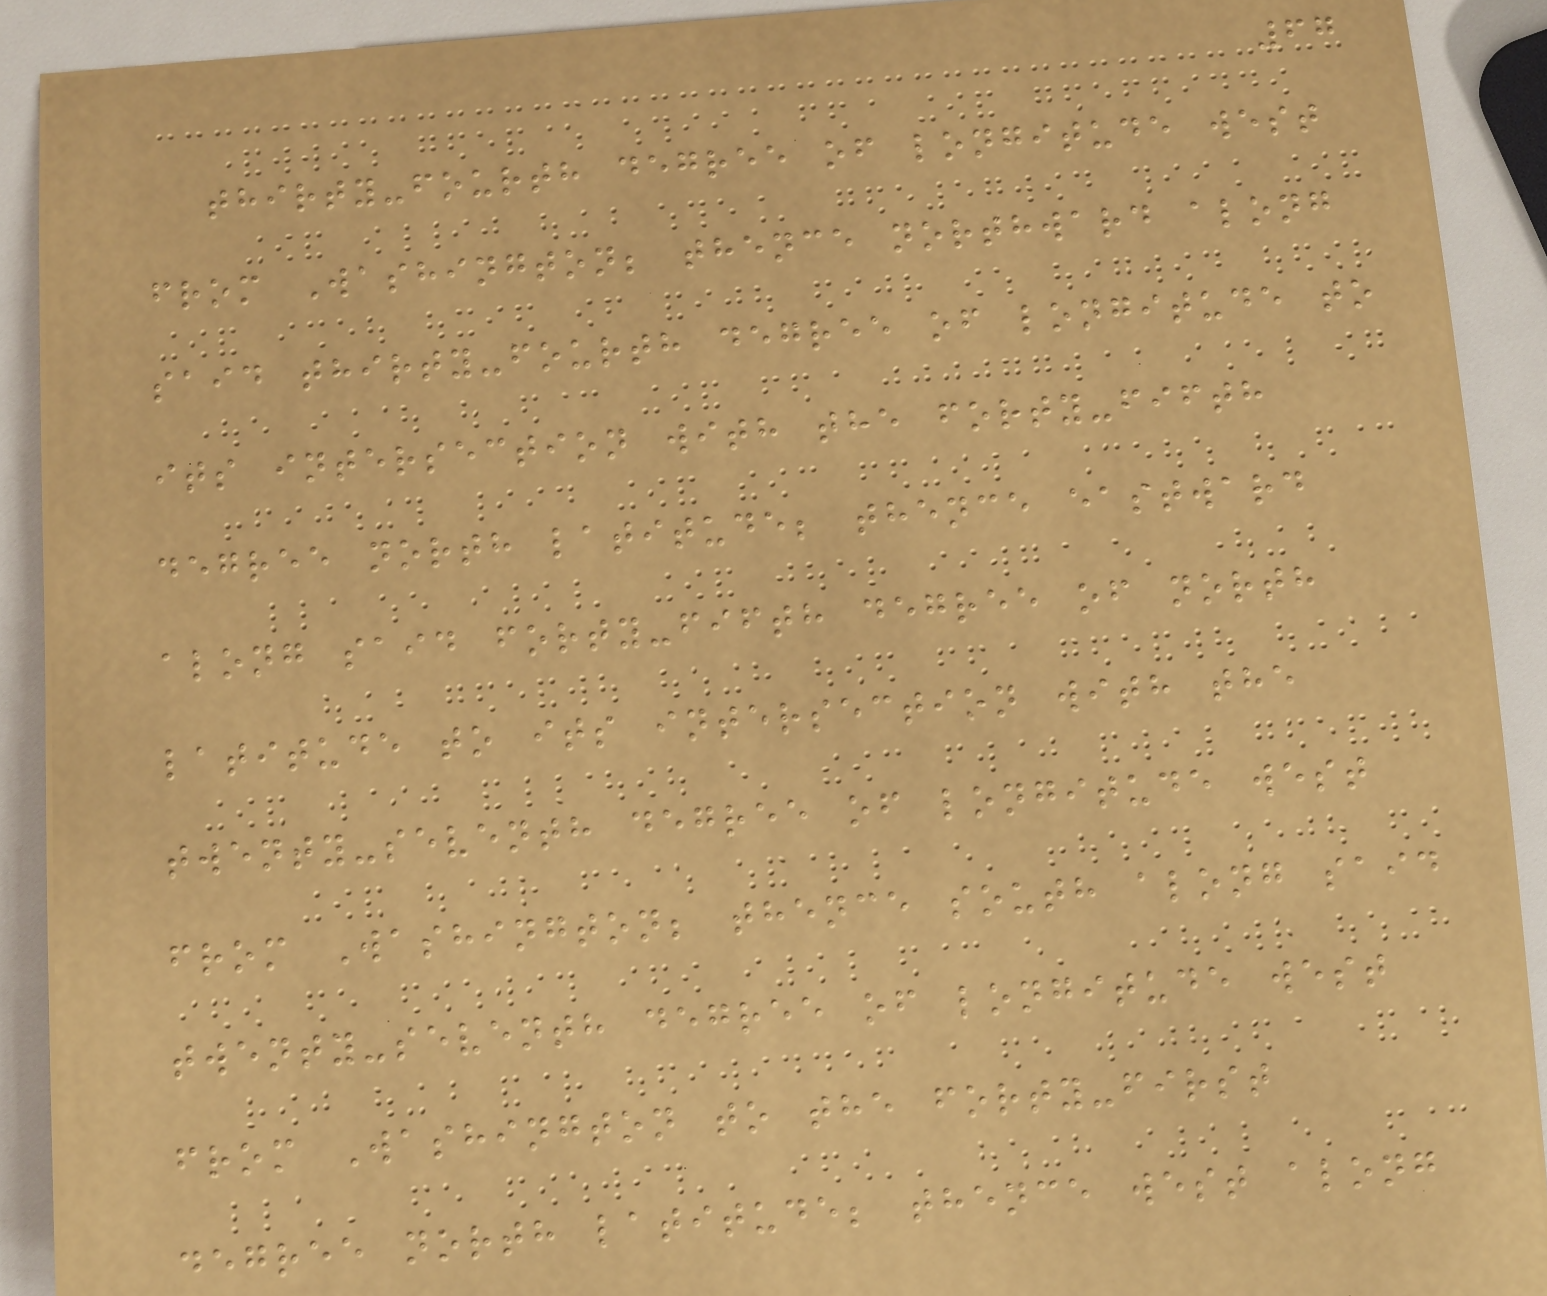67
thirty-fourth degree of longitude west
from Washington; thence northward along
said thirty-fourth degree of longitude to
its intersection with the forty-fifth
degree north latitude; thence eastward
along said forty-fifth degree of north
latitude to its intersection with the
twenty-seventh degree of longitude west
from Washington; thence south along said
twenty-seventh degree of longitude west
from Washington to the forty-first
degree north latitude; thence west along
